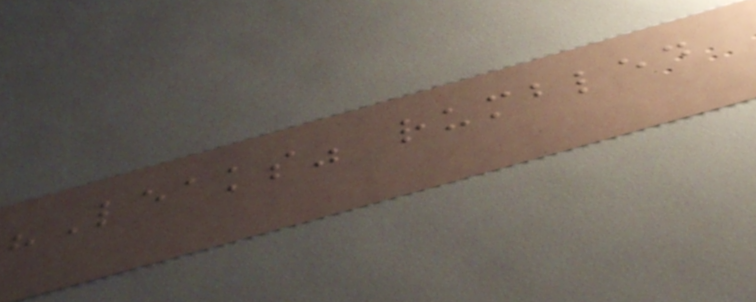"Leaks" rumbled
